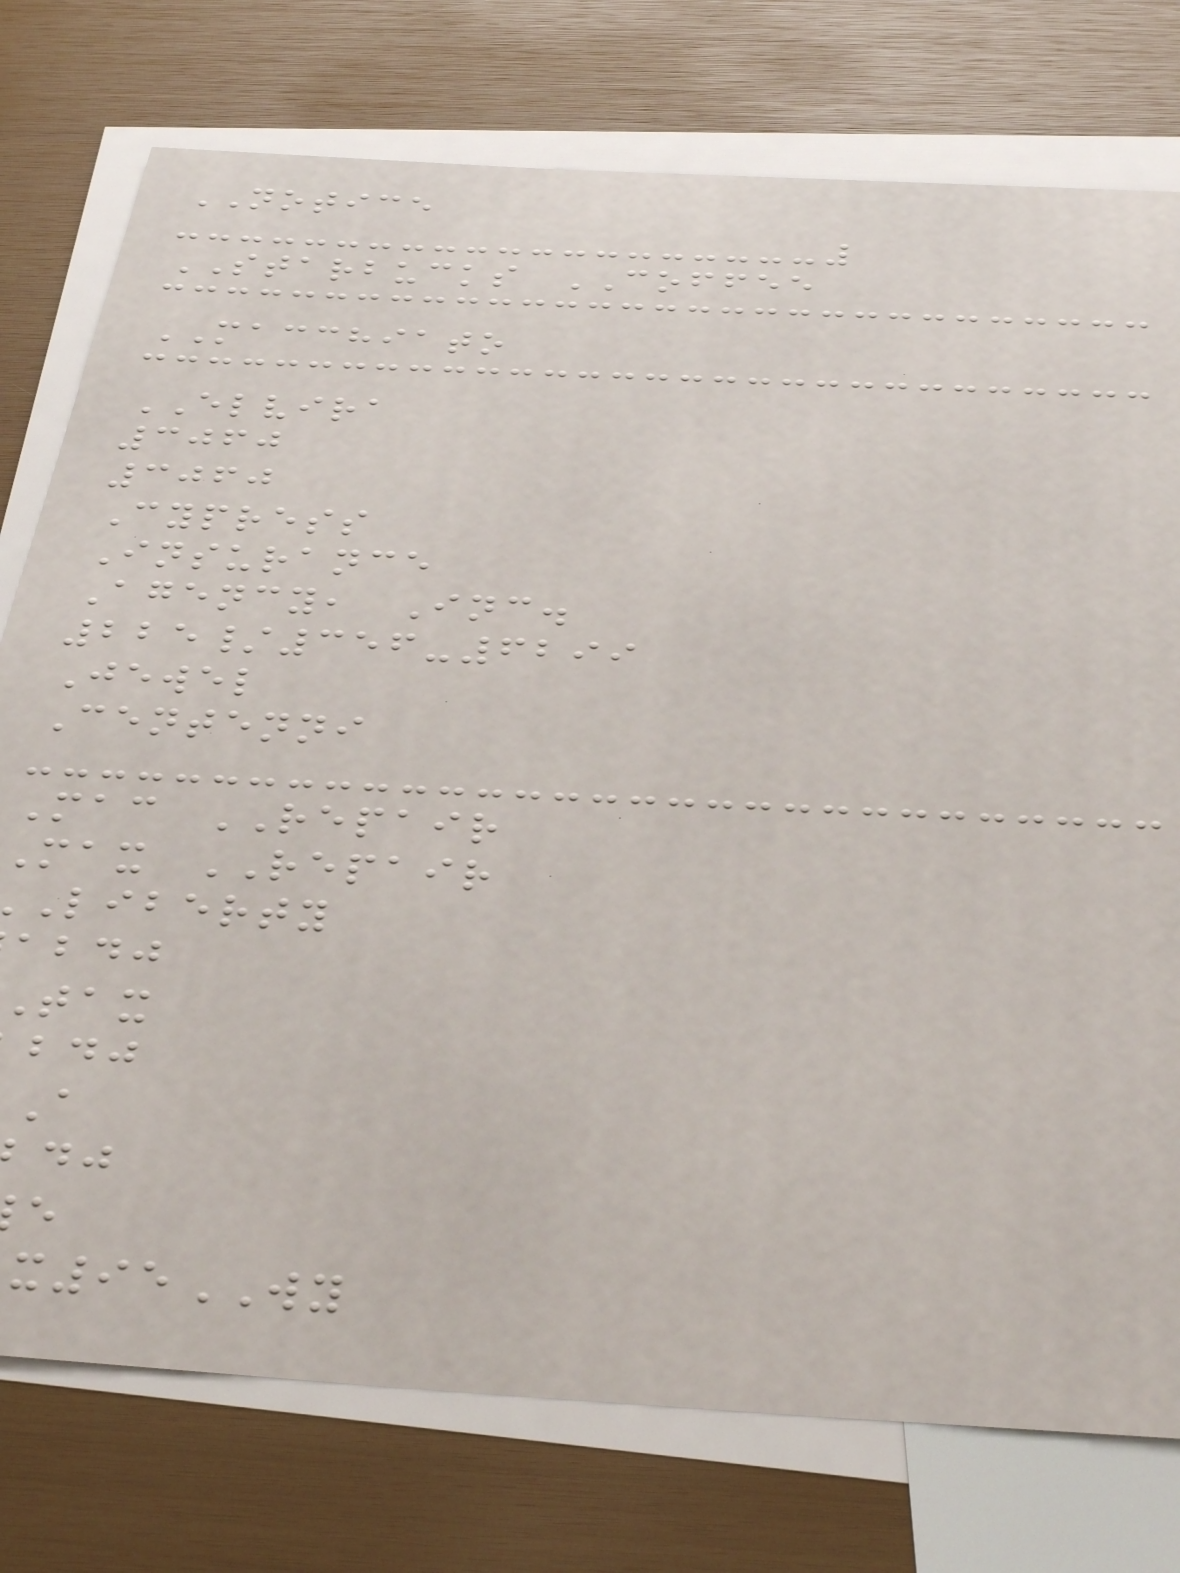NOTICE
STARBUCKS COFFEE
MACCHIATO
ELVIRA
3060
3060
Cypress
Insurance
Agency, Inc.
225/356-6299
Jewel
Centenni
Mac REPAIR
max REPAIR
liberty
abdj
95WY
